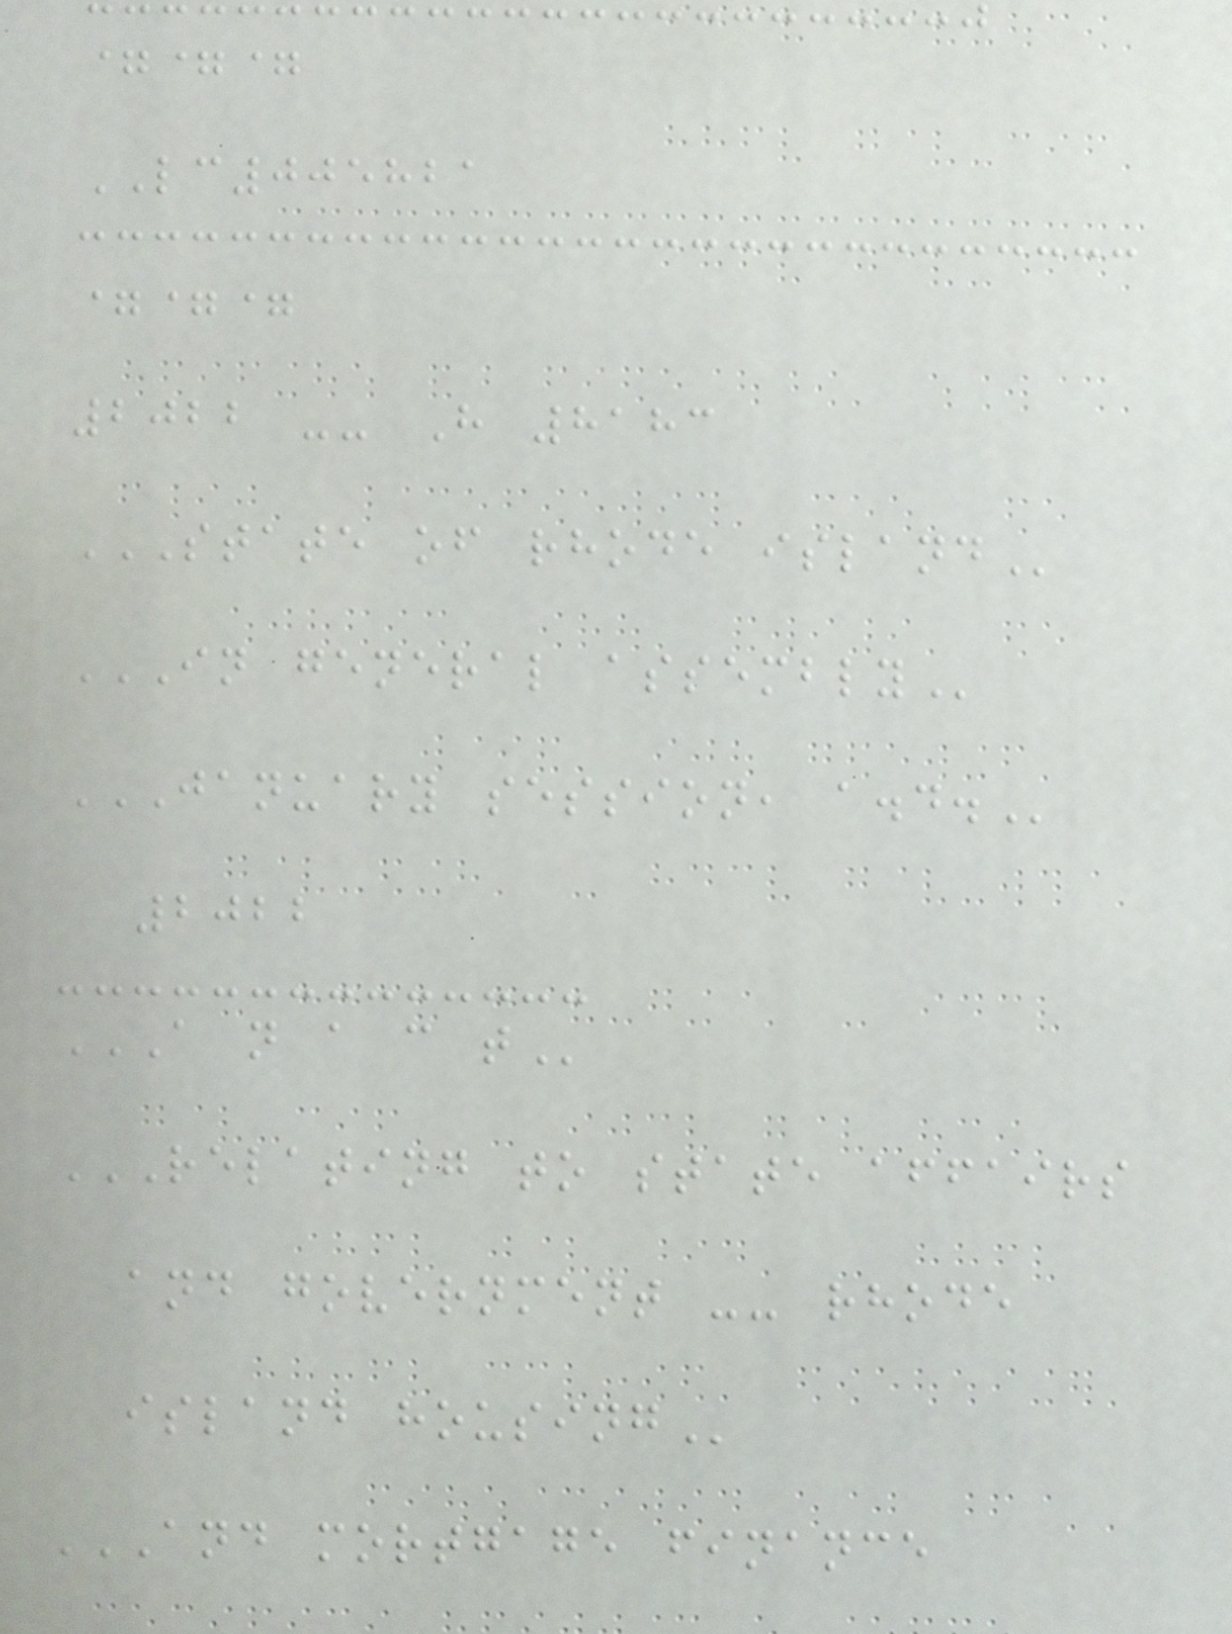===
LC005821
===
2022 -- H 8183
STATE OF RHODE ISLAND
IN GENERAL ASSEMBLY
JANUARY SESSION, A.D.
2022
A N A C T
RELATING TO STATE AFFAIRS
AND GOVERNMENT -- RHODE
ISLAND HOUSING
AND MORTGAGE FINANCE
